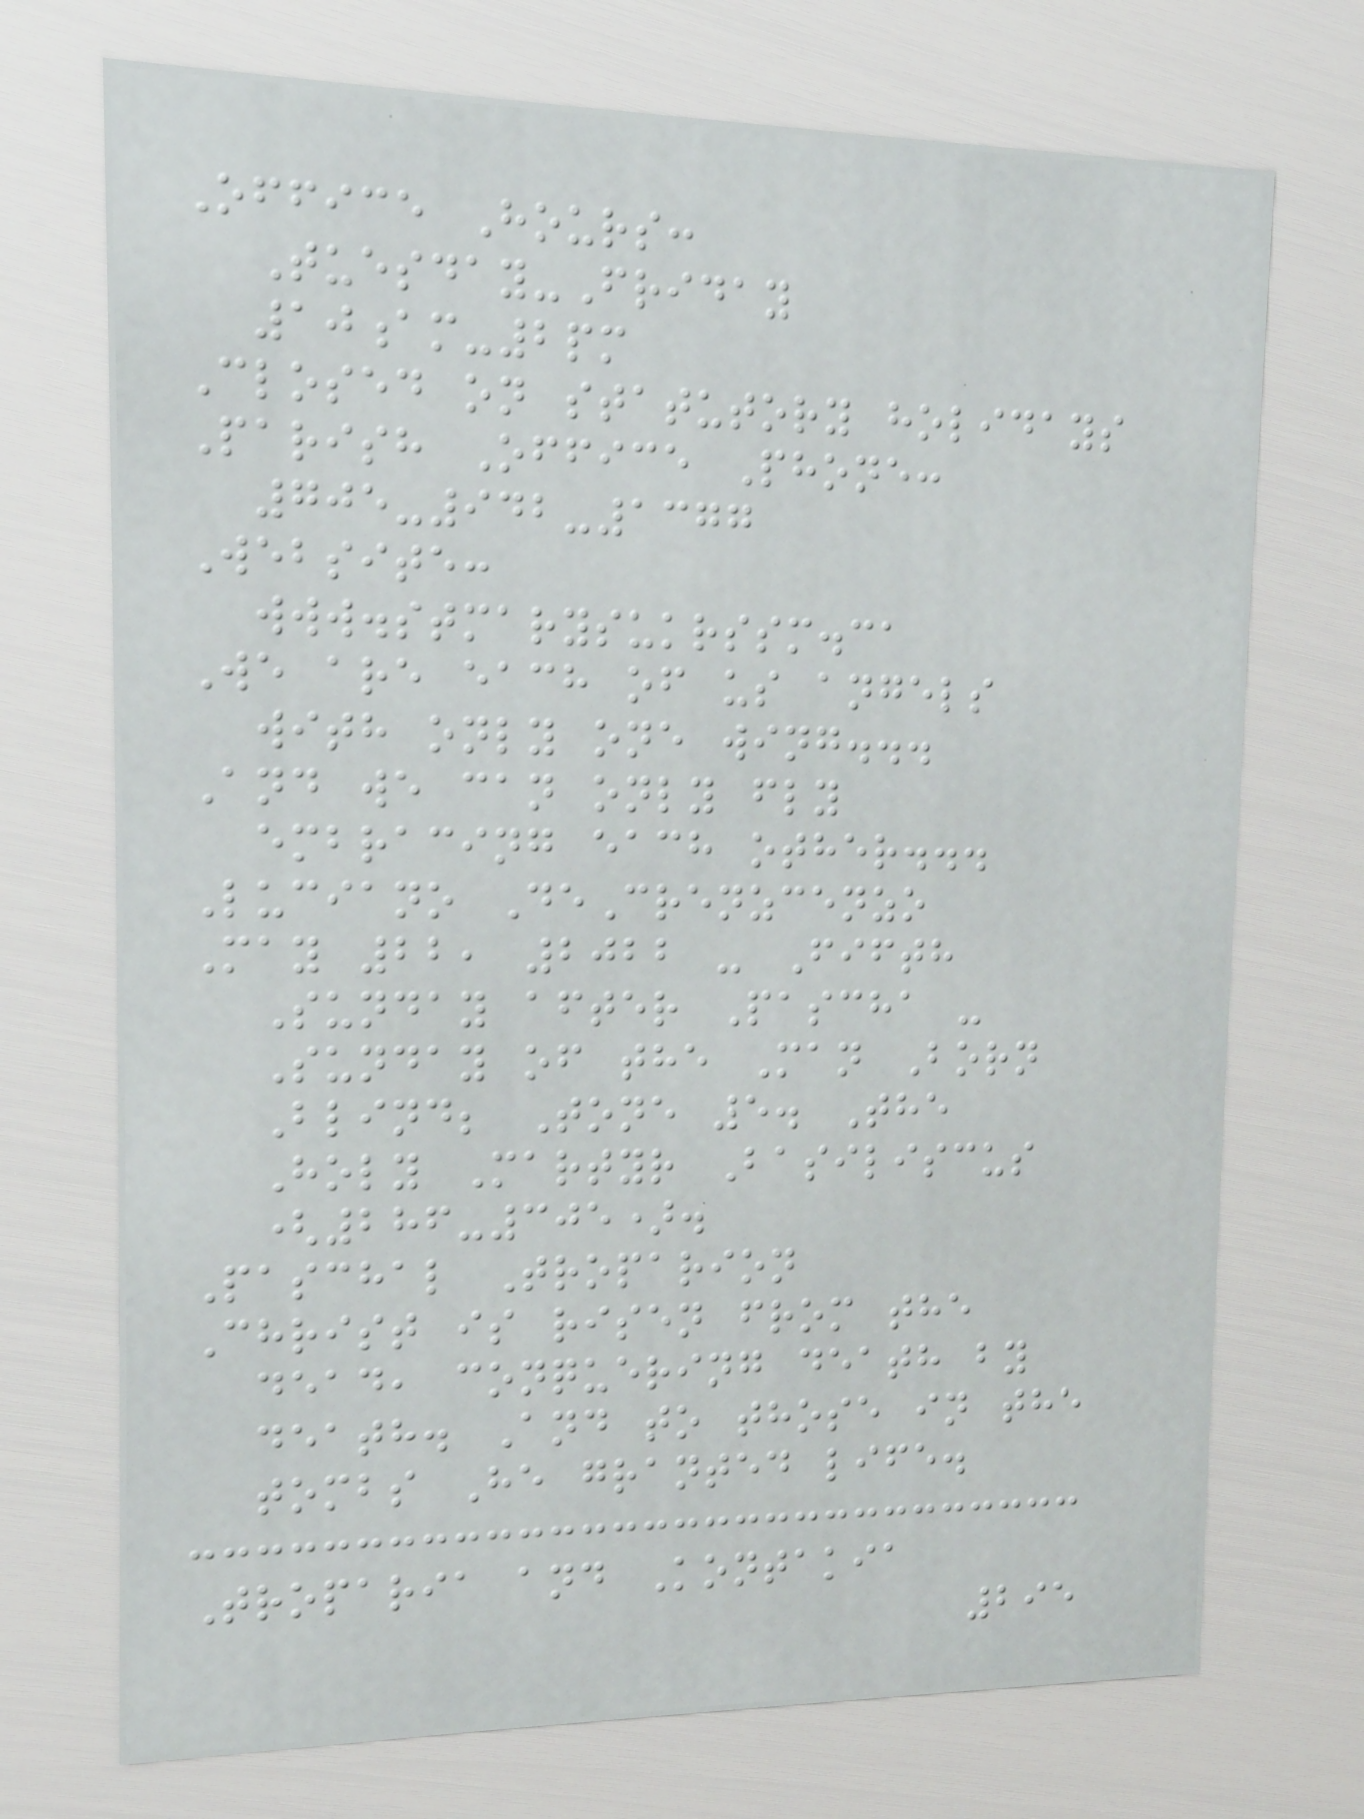Office Hours:
Tuesday-Friday
10am-2pm
Closed on statutory holidays
Parish Office Phone:
705-942-1377
Website:
www.stmarysukrssm.ca
We are each of us angels
with only one wing...
And we can only fly
embracing each other...
Luciano DeCrenzcenzo
May 22, 2022 - Fifth
Sunday after Pascha -
Sunday of the Man Born
Blind; Tone 5. The
Holy Martyr Basiliscus
(286-305).
Paschal Troparion
Christ is risen from the
dead, conquering death by
death. And to those in the
tombs He granted life.
Troparia and Kontakia
295
